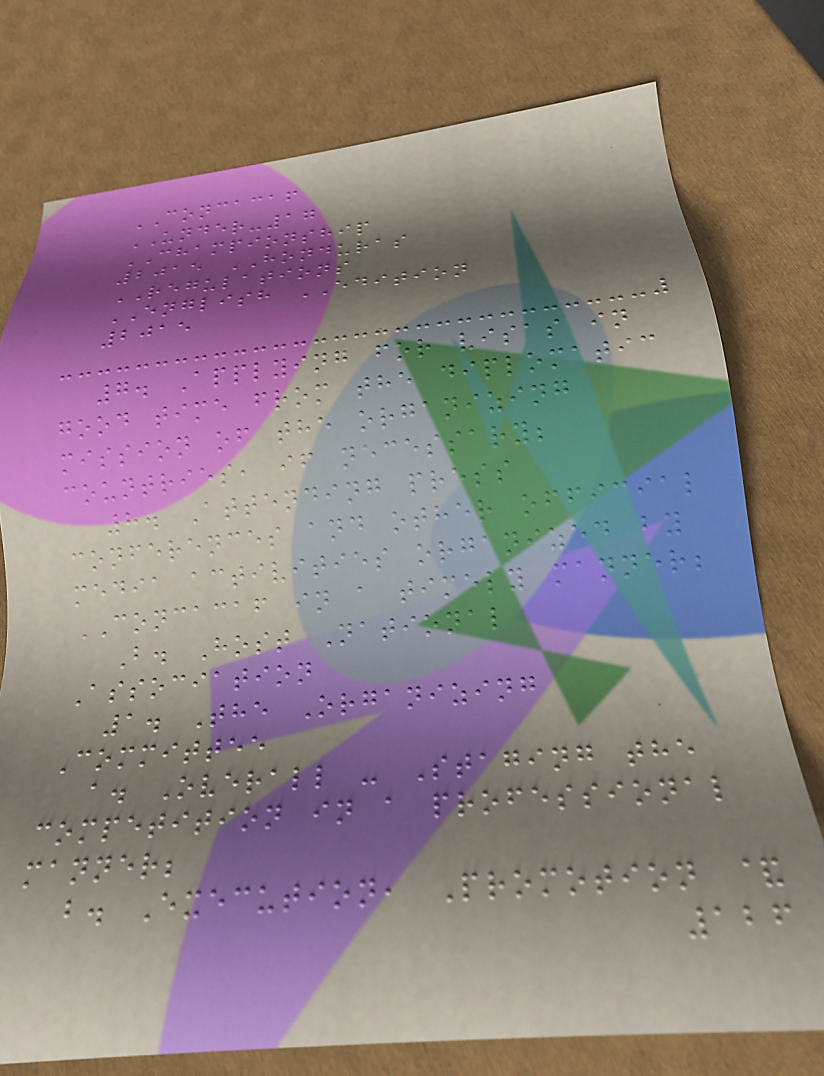CONCACAF
UNDER-17
CHAMPIONSHIP
2015 HONDURAS
REGULATIONS
ENGLISH EDITION
2015
7. Applying for visas in
good time from the diplomatic
mission of the organizing
countries, if necessary;
8. Attending press
conferences and other official
media activities organized by
CONCACAF in a timely manner;
B. Host National
Association
1. The Organizing
Committee
a. Overall - Staging the
competition in a professional
manner;
b. Execution, Promotion &
126
